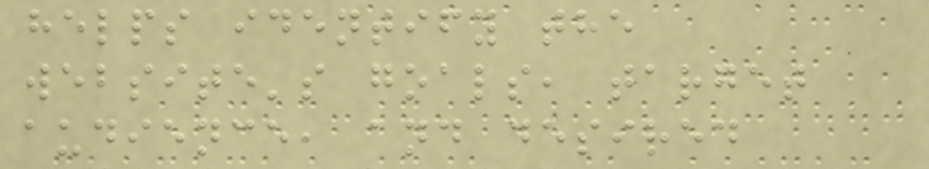helps identify the
website's goals, target
audience, and desired
